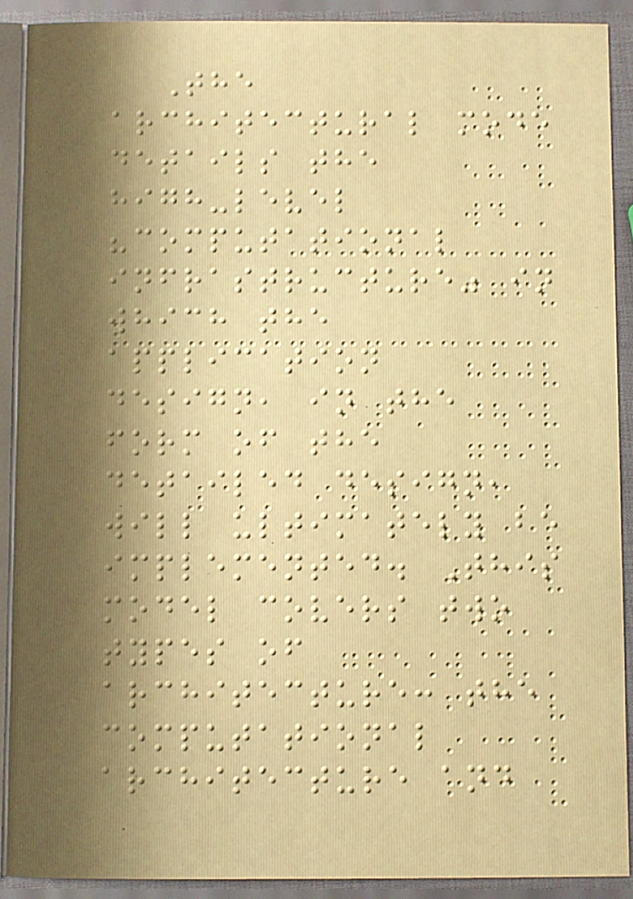The
architectural mode
details the
high-level
"computational
infrastructure" in
which the
application
design, in the
form of the
detailed design,
will ultimately be
implemented. This
model covers two
types of
architecture: the
computational
architecture and
